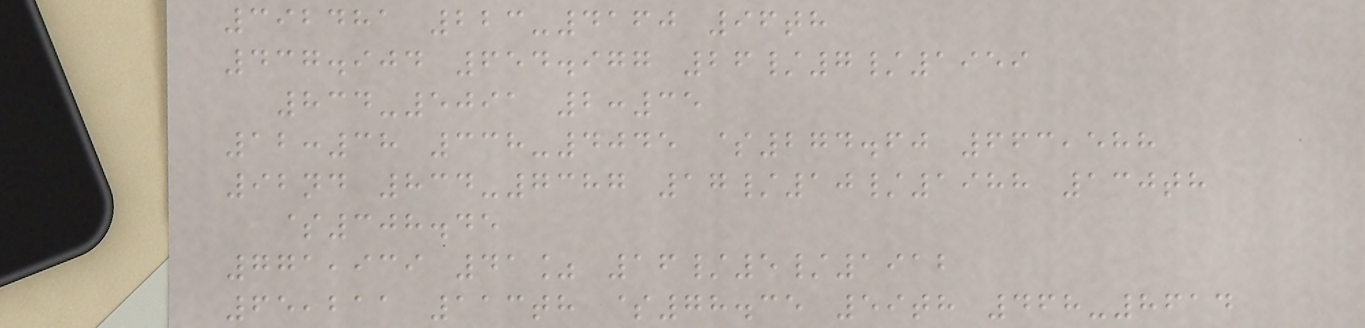392481 223-4160 96th
437.904 654.977 26/7/1959
834-5091 2:35
12:38 338-4045 $274.60 663,588
92nd 834-7387 17/10/1988 130th
$308.45
771,939 41% 16/5/1912
65,211 113th $78.35 59th 468-8614
